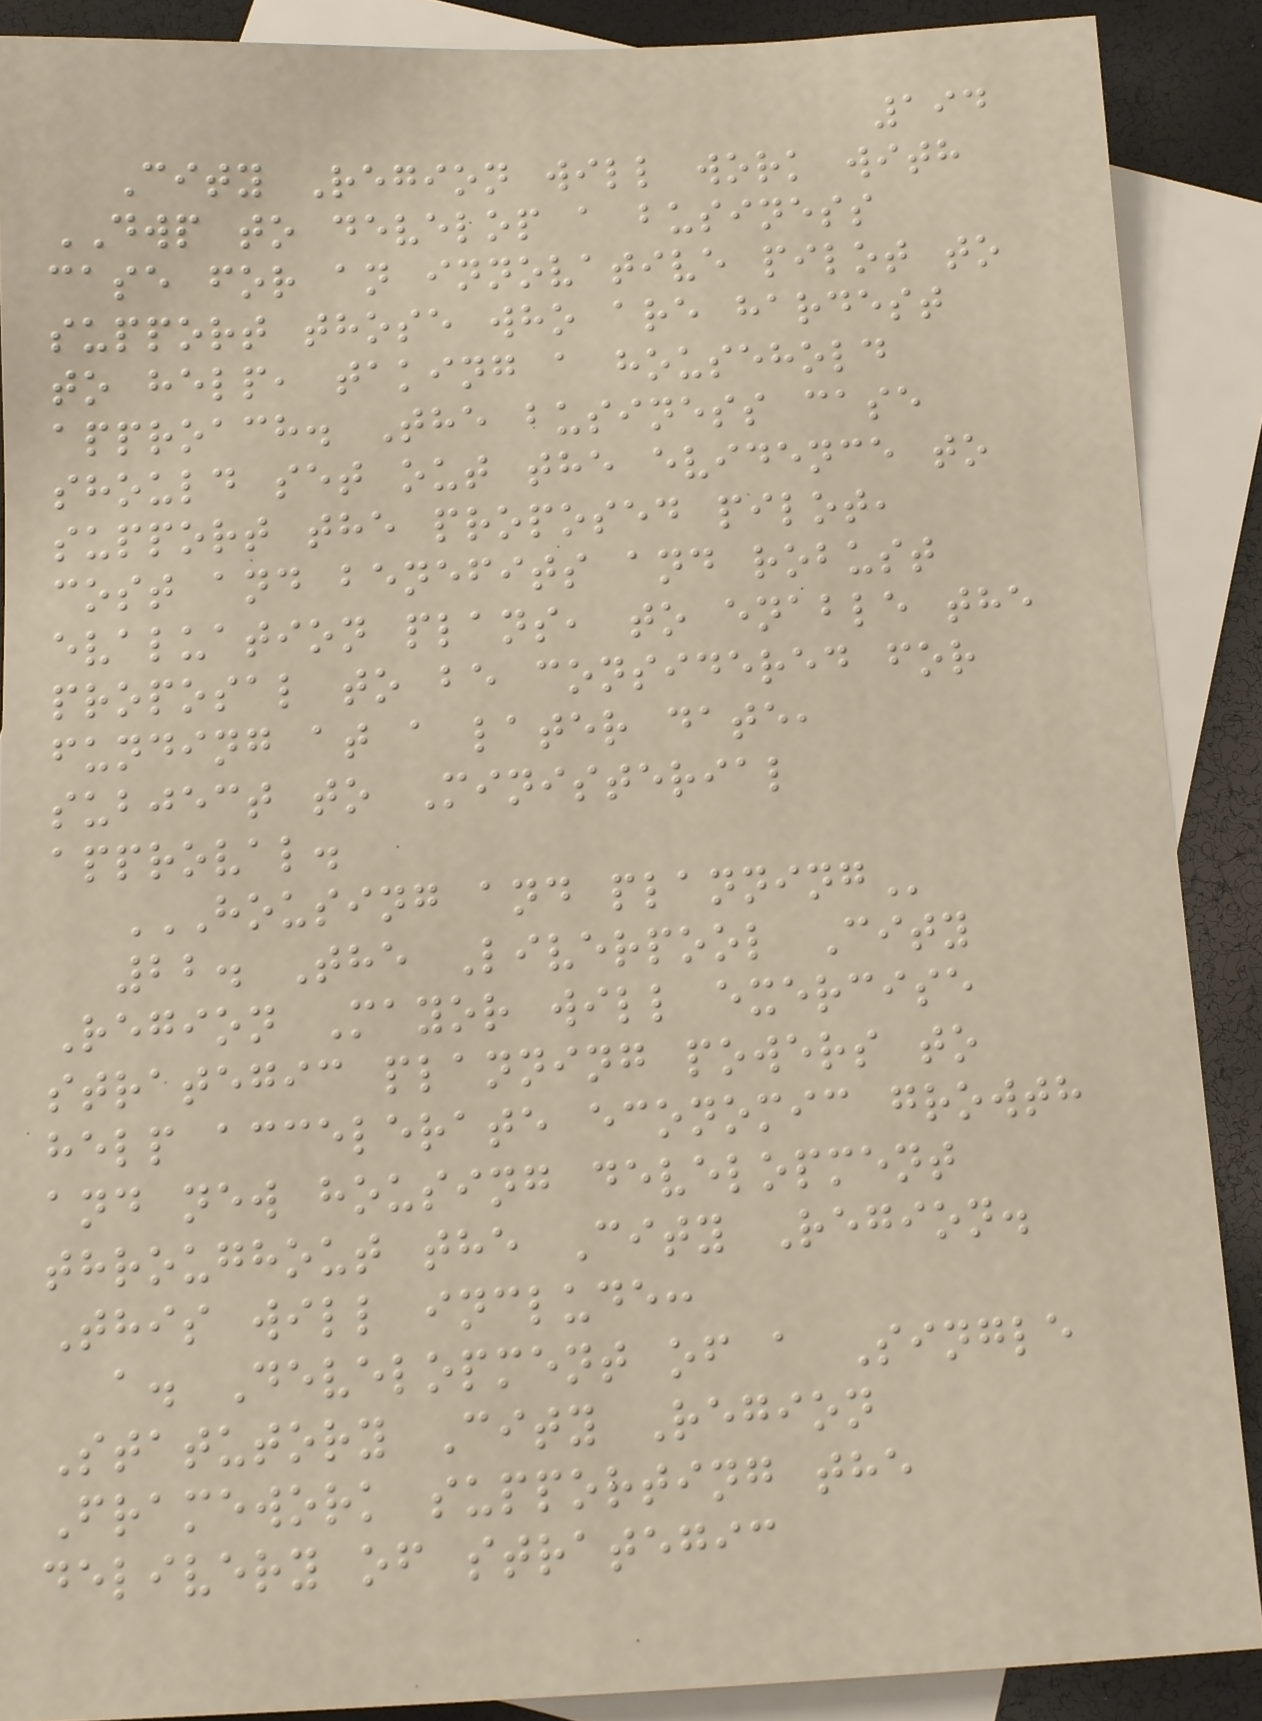194
City Region will work with
DWP to develop a business
case for an innovative pilot to
support those who are hardest
to help, taking a household
approach. The business case
should set out the evidence to
support the proposed pilot,
cost and benefits and robust
evaluation plans, to enable the
proposal to be considered for
funding at a later date,
subject to Ministerial
approval.
HOUSING AND PLANNING
22. The Liverpool City
Region Mayor will exercise
strategic planning powers to
help accelerate economic growth
and new housing development
throughout the City Region.
This will include:
a. Development of a Single
Statutory City Region
Framework supporting the
delivery of strategic
